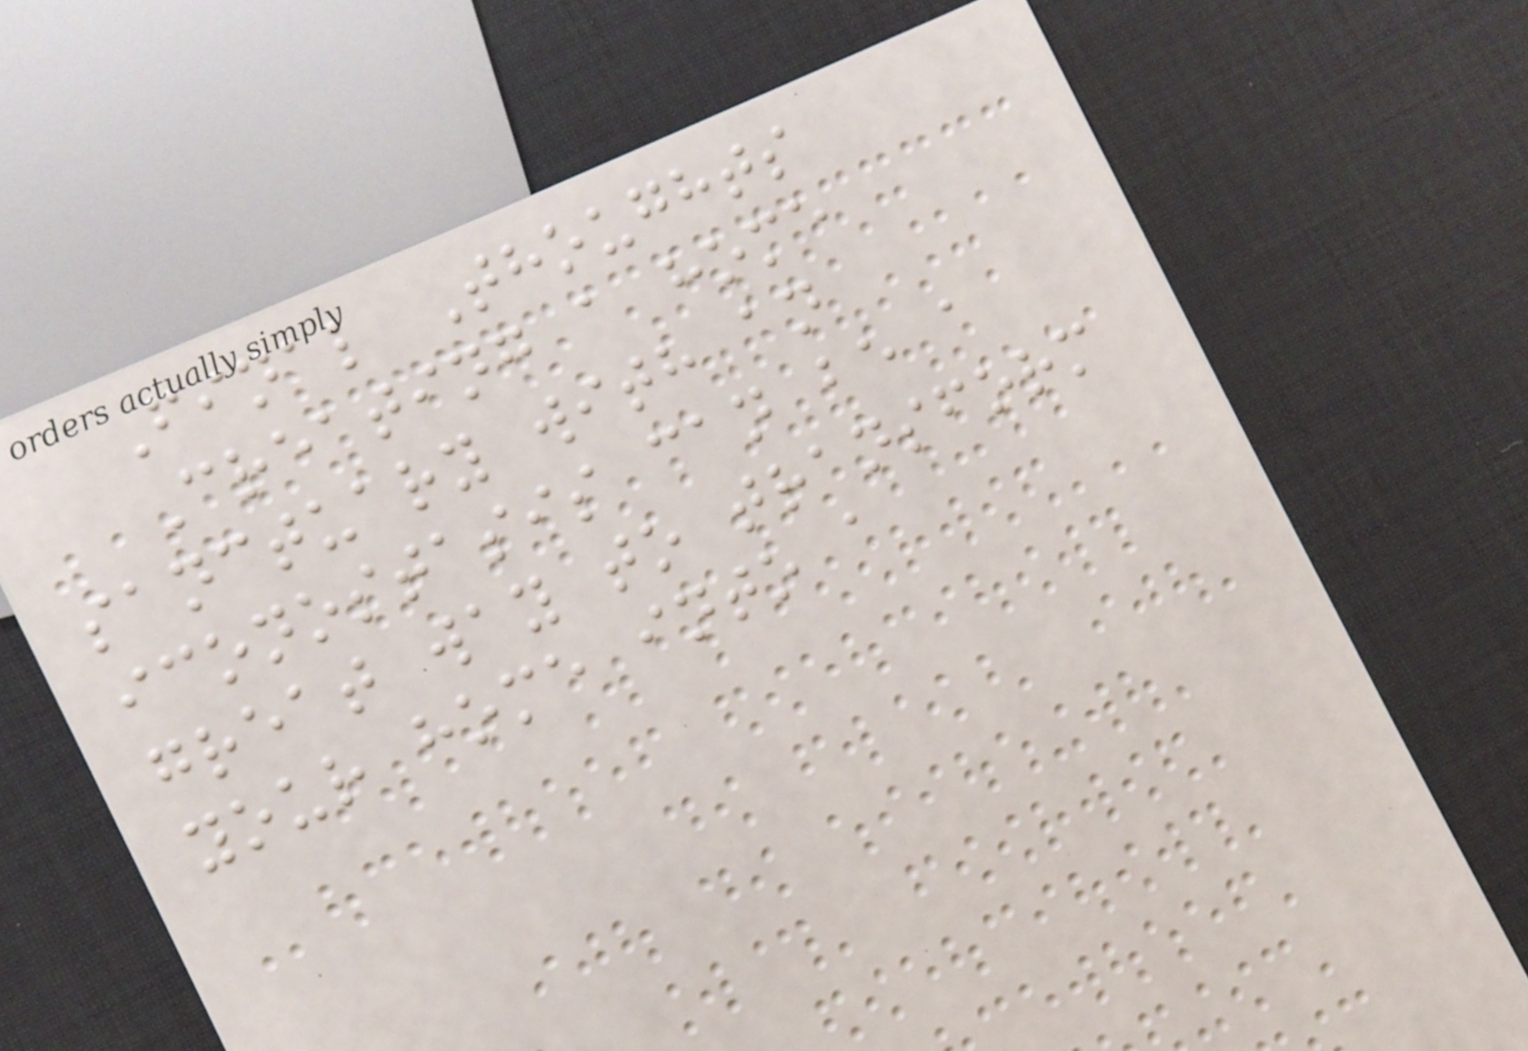Final Thoughts
Creating a home
sanctuary with an
iconostasis can be a
great way to transform
your home into a
